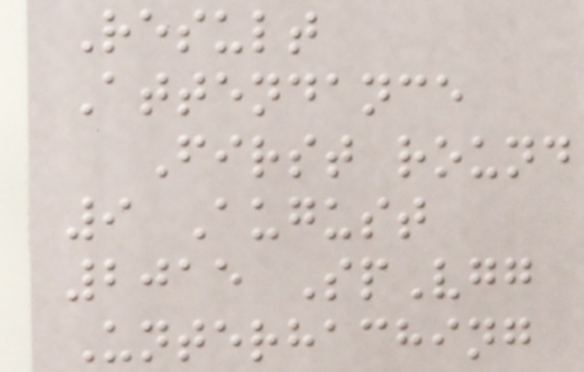Result
Attendance
First round
9 August
2015 SpVgg
Unterhaching
